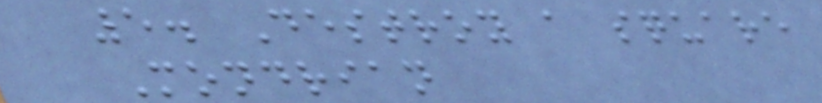5. Destroy a square
Mondrian
